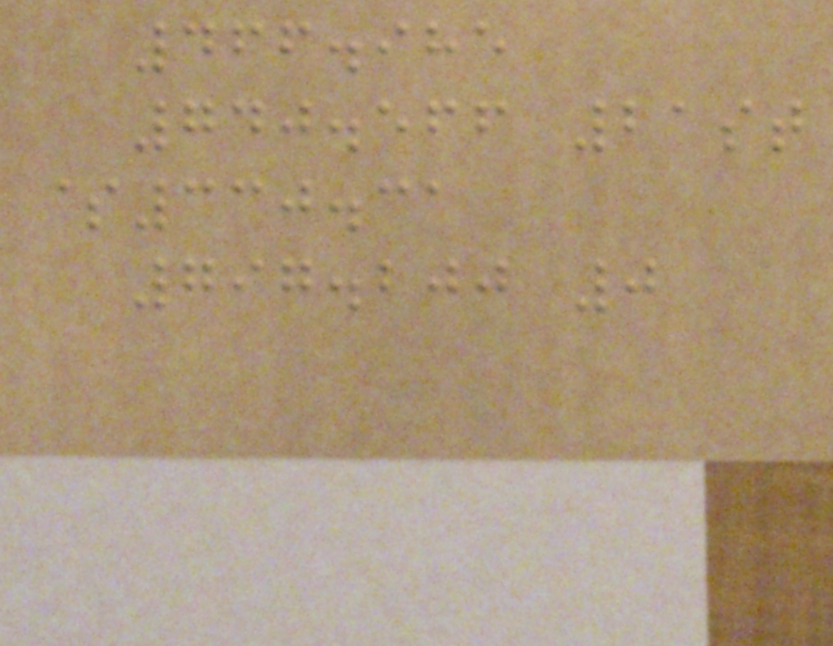466.985
740.566 21st
$330.31
797.200 0
